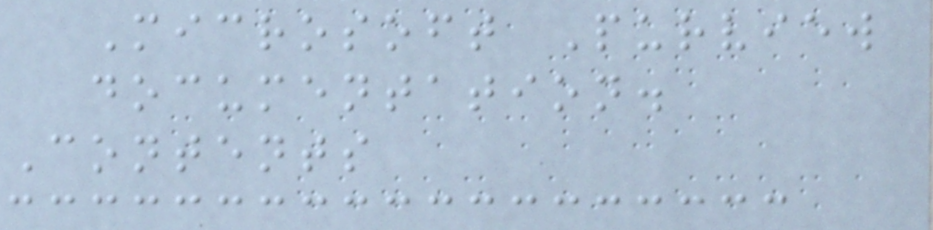Microsoft Purview
documentation.
Contents
